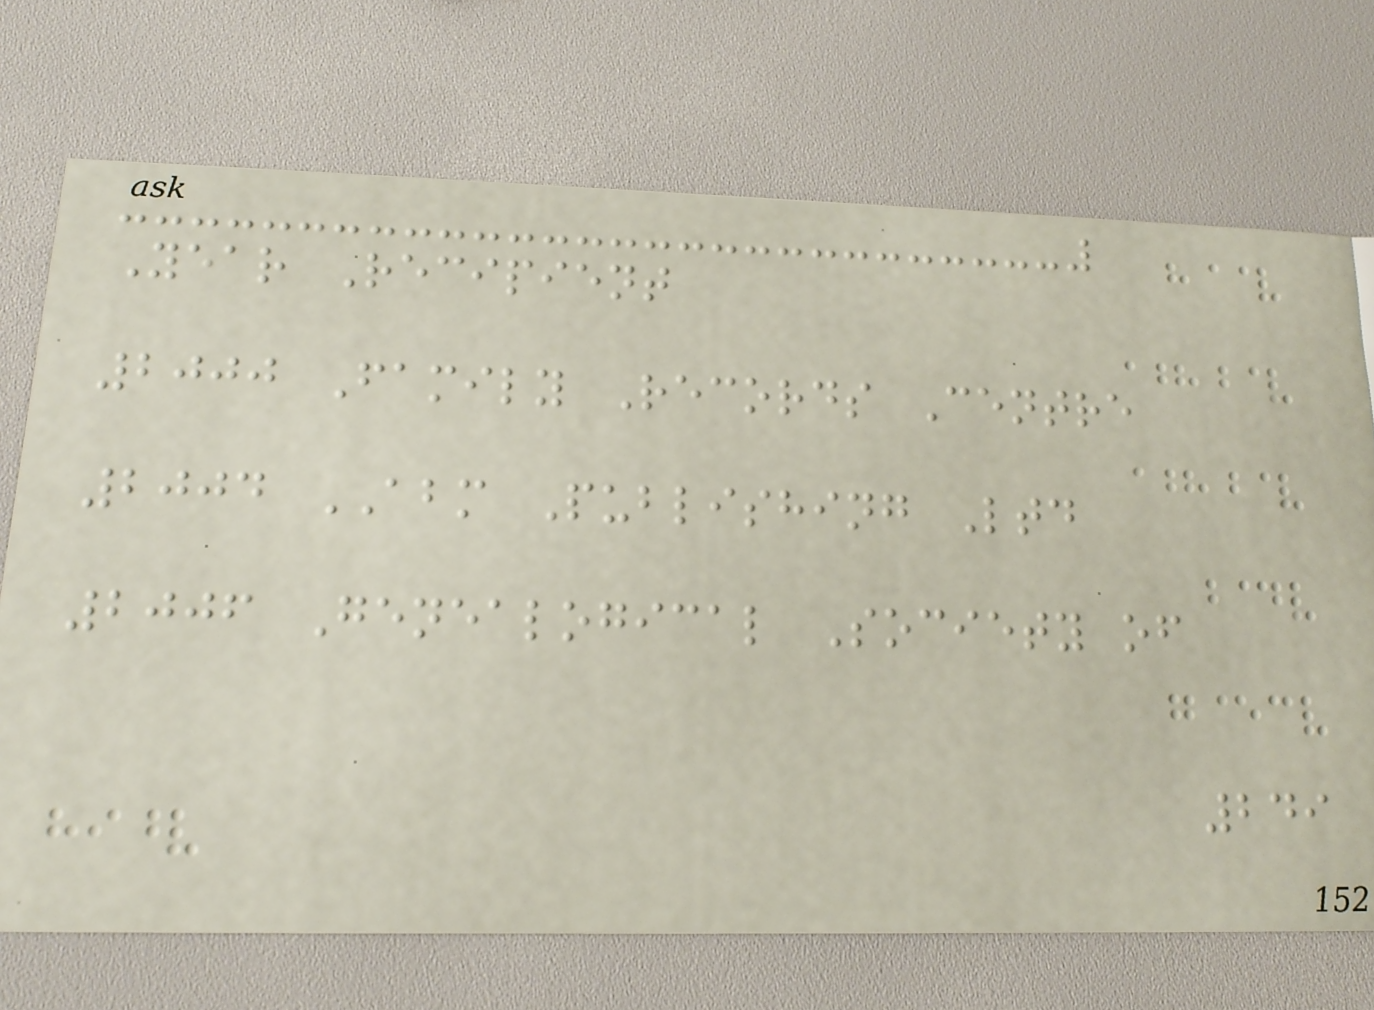Year Recipient
2000 Family Records Centre
2004 ABM Publishing Ltd
2006 Genealogical Society of
249
